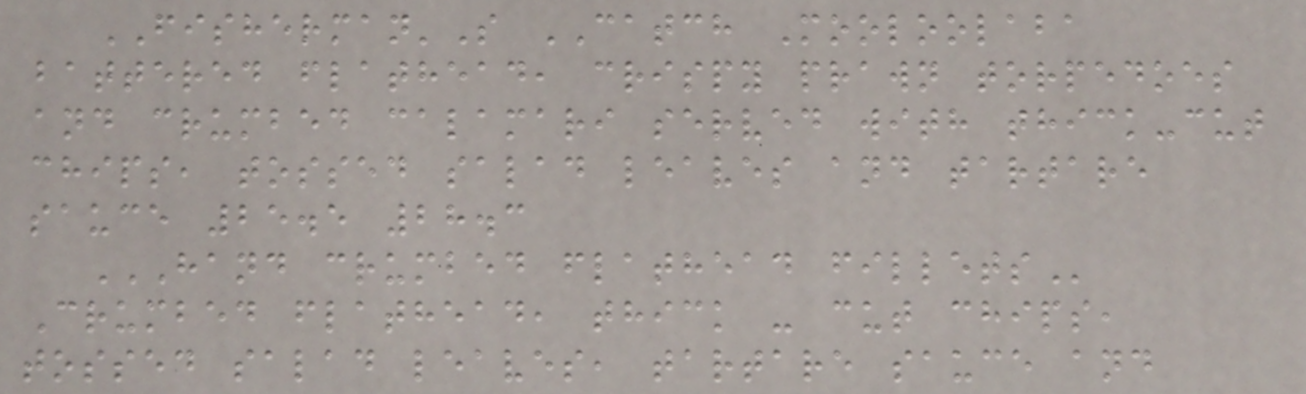FISHERMAN'S CATCH Mooloolaba
battered flathead, crispy prawn torpedoes
and crumbed calamari served with thick-cut
chips, tossed salad leaves and tartare
sauce 25.5 28.3
HAND CRUMBED FLATHEAD FILLETS
Crumbed flathead, thick - cut chips,
tossed salad leaves, tartare sauce and
